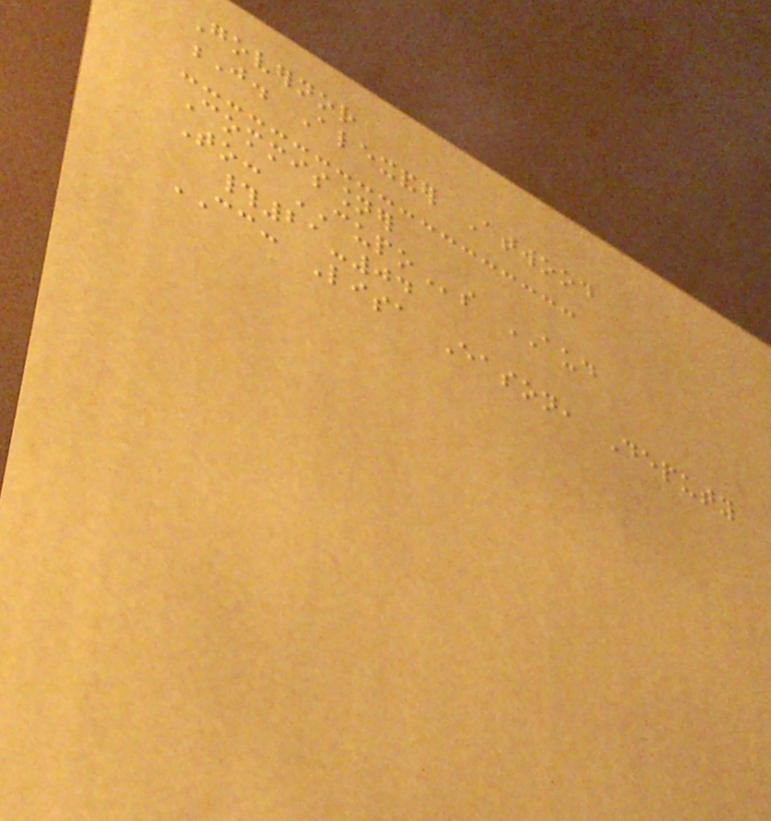Governor
J. Alexander Atwood
Commissioner
To: CUPOs AUD
#21-04
CC: Lisa Eason, Deputy
